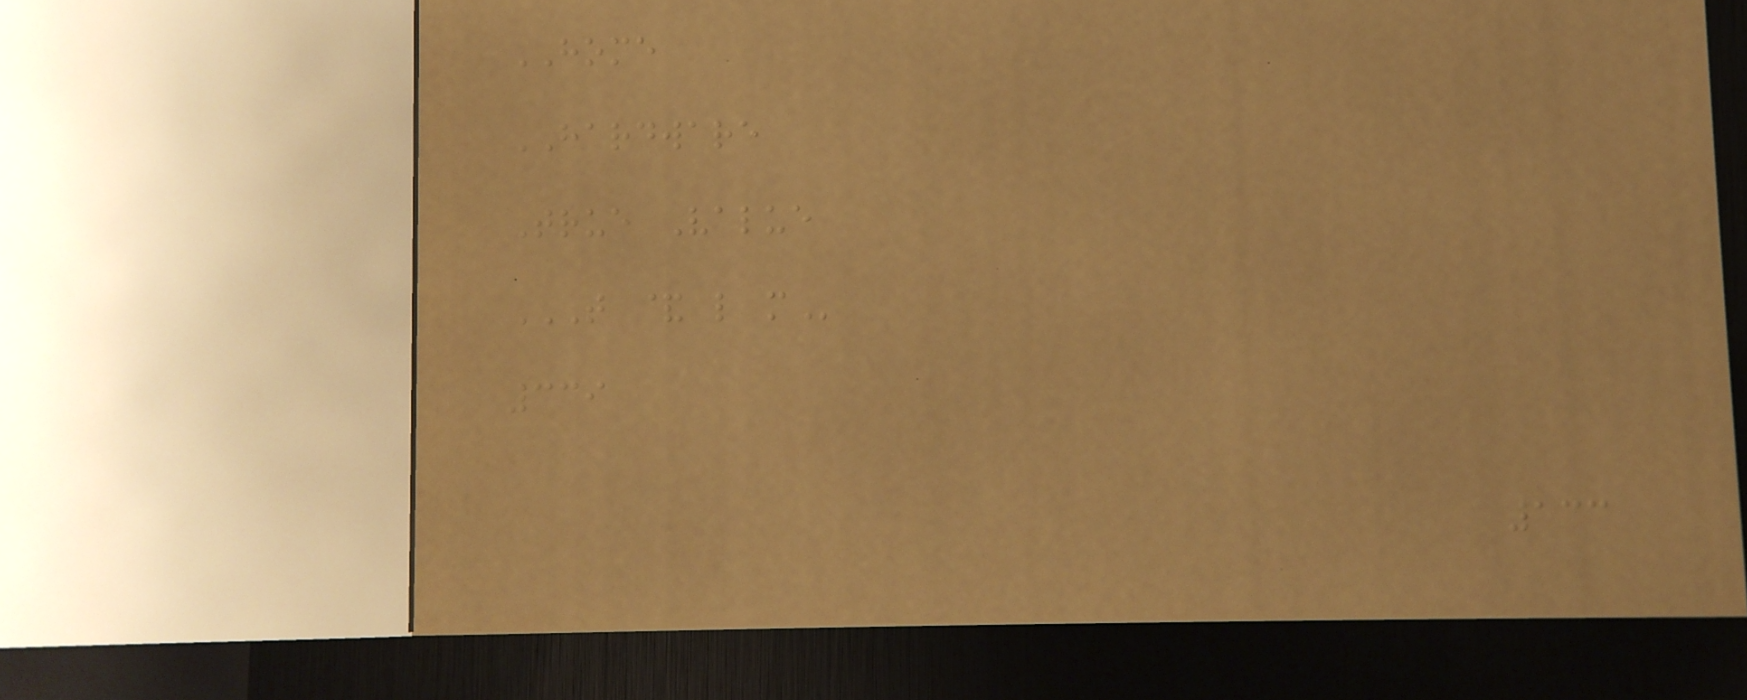HOME
HARDWARE
True Value
T & L M
339
133
